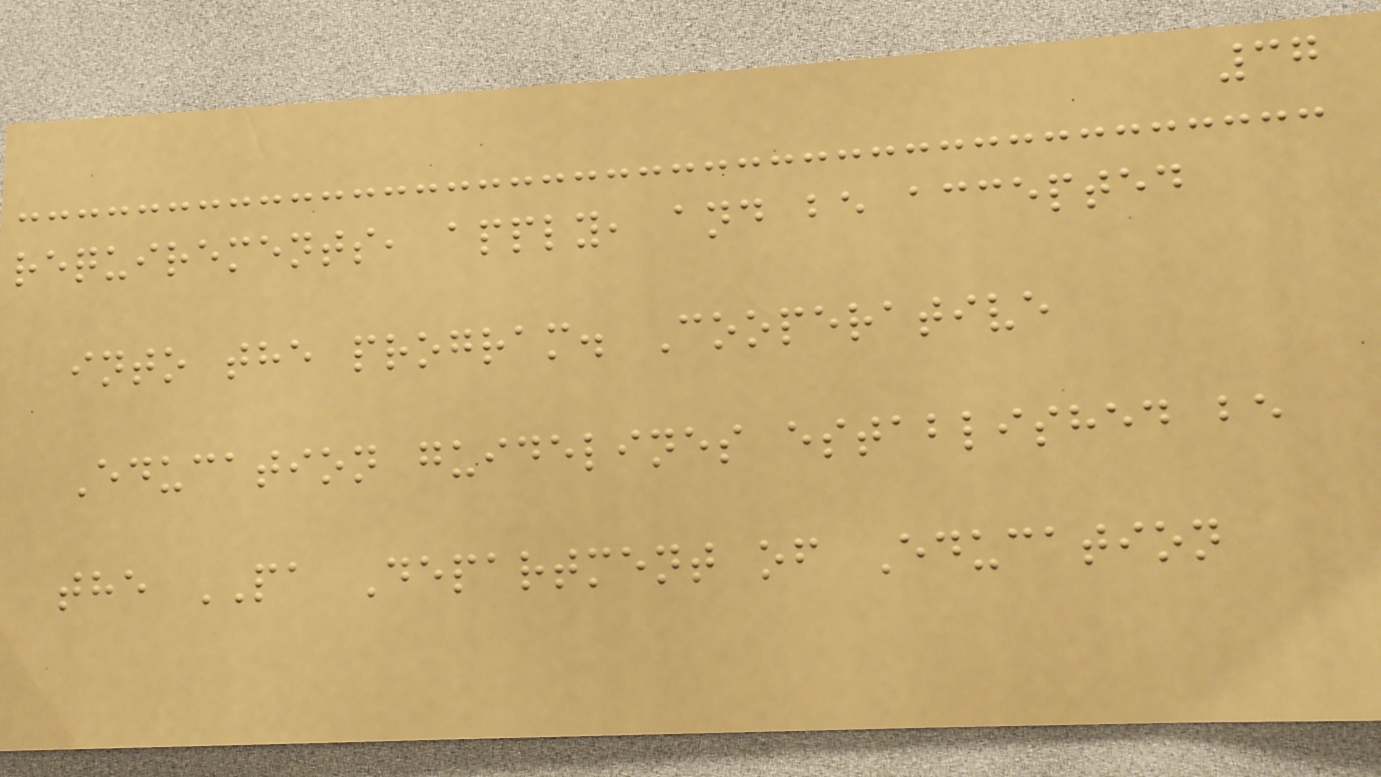37
requirements, apply, and be accepted
into the program. Cooperative
Education guidelines established be
the PA Department of Education
